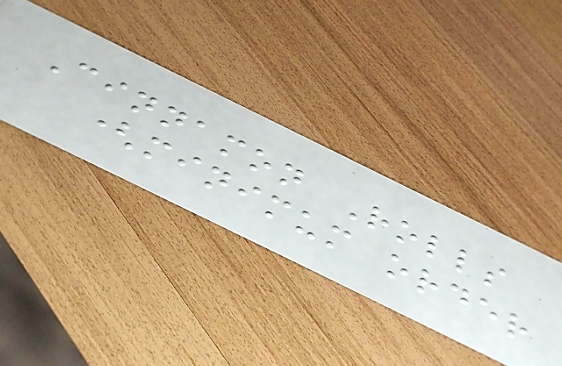Cinnamon Rolls
(minimum order
